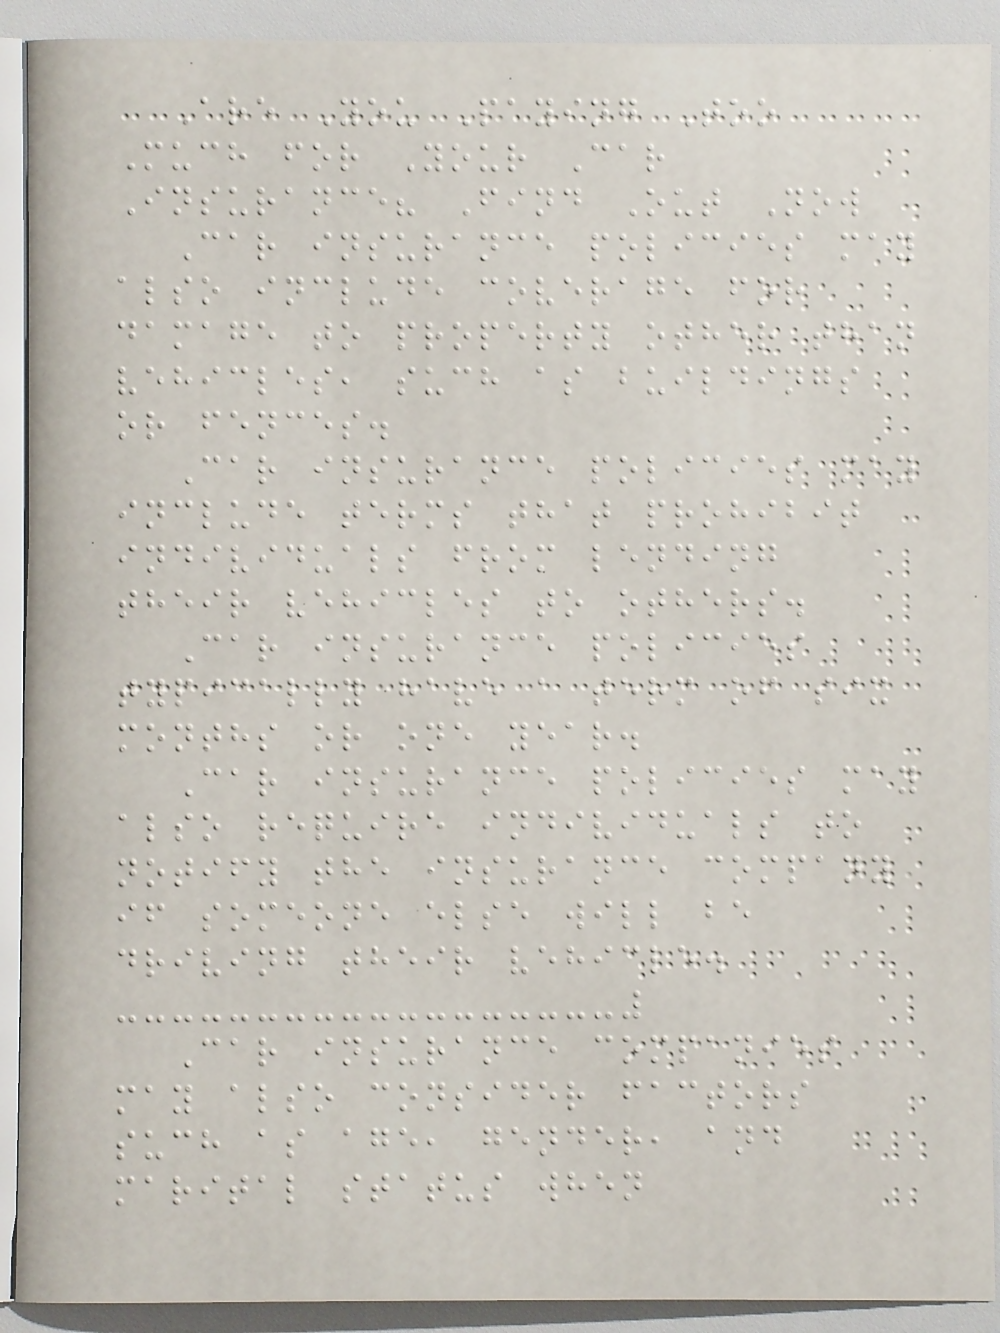Are You Paying Too
Much for Your Car
Insurance? Find Out Now
Car insurance policies may
also include coverage for
damage to property other than
vehicles, such as buildings
or fences.
Car insurance policies may
include terms that prohibit
individuals from lending
their vehicles to others.
Car insurance policies
typically have a term of six
months or one year.
Car insurance policies may
also require individuals to
notify the insurance company
if someone else will be
driving their vehicle.
Car insurance companies
may also consider factors
such as age, gender, and
marital status when
